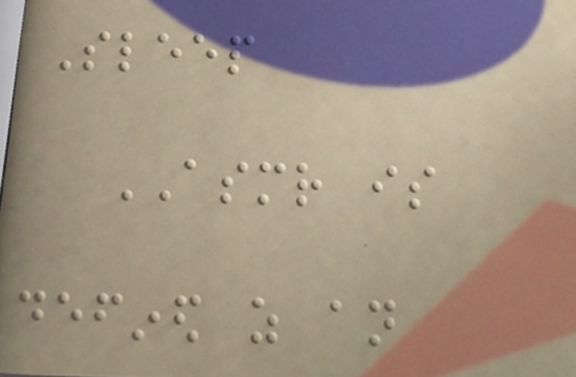Sleep
ASMR is
defined as an
